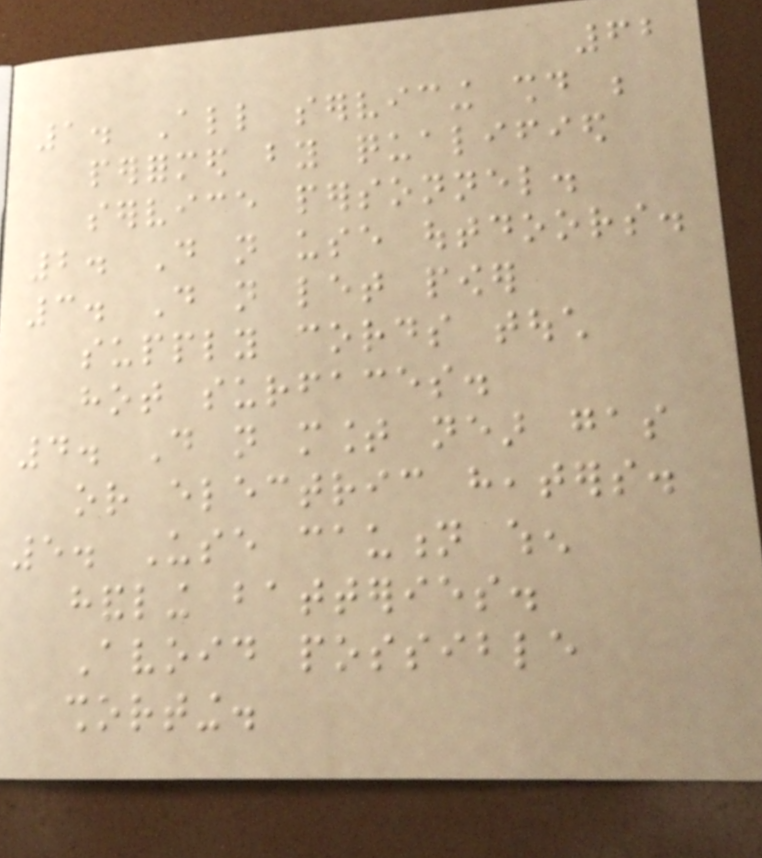62
1. All servicing should be
performed by qualified
service personnel.
2. Do not use outdoors.
3. Do not let power
supply cords touch
hot surfaces.
4. Do not mount near gas
or electric heaters.
5. Use caution when
handling batteries.
Avoid possible
shorting.
